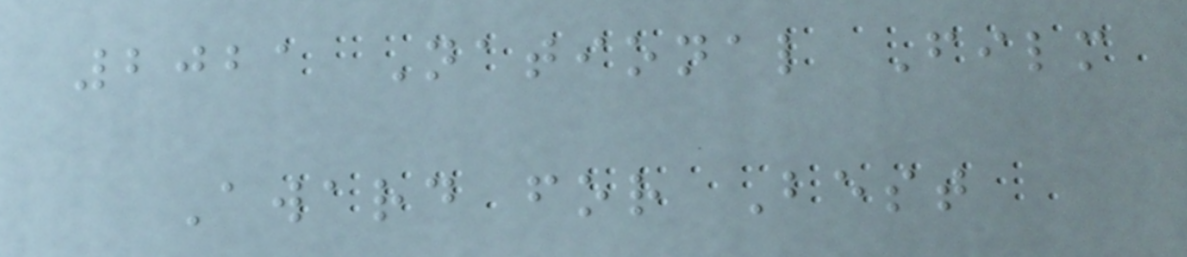2021 National Film
Award for Best
